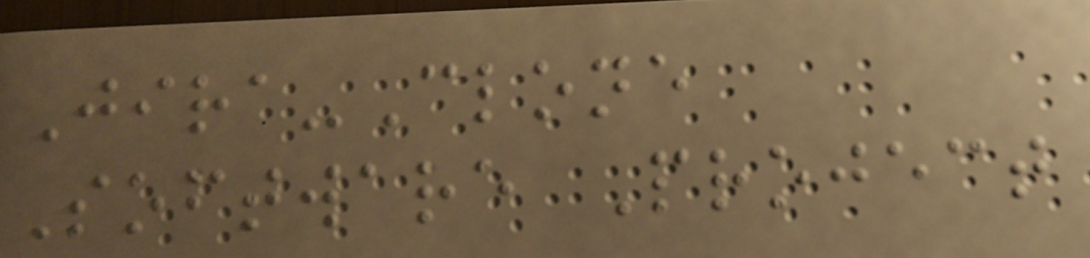Jira-Clone
Software Project
